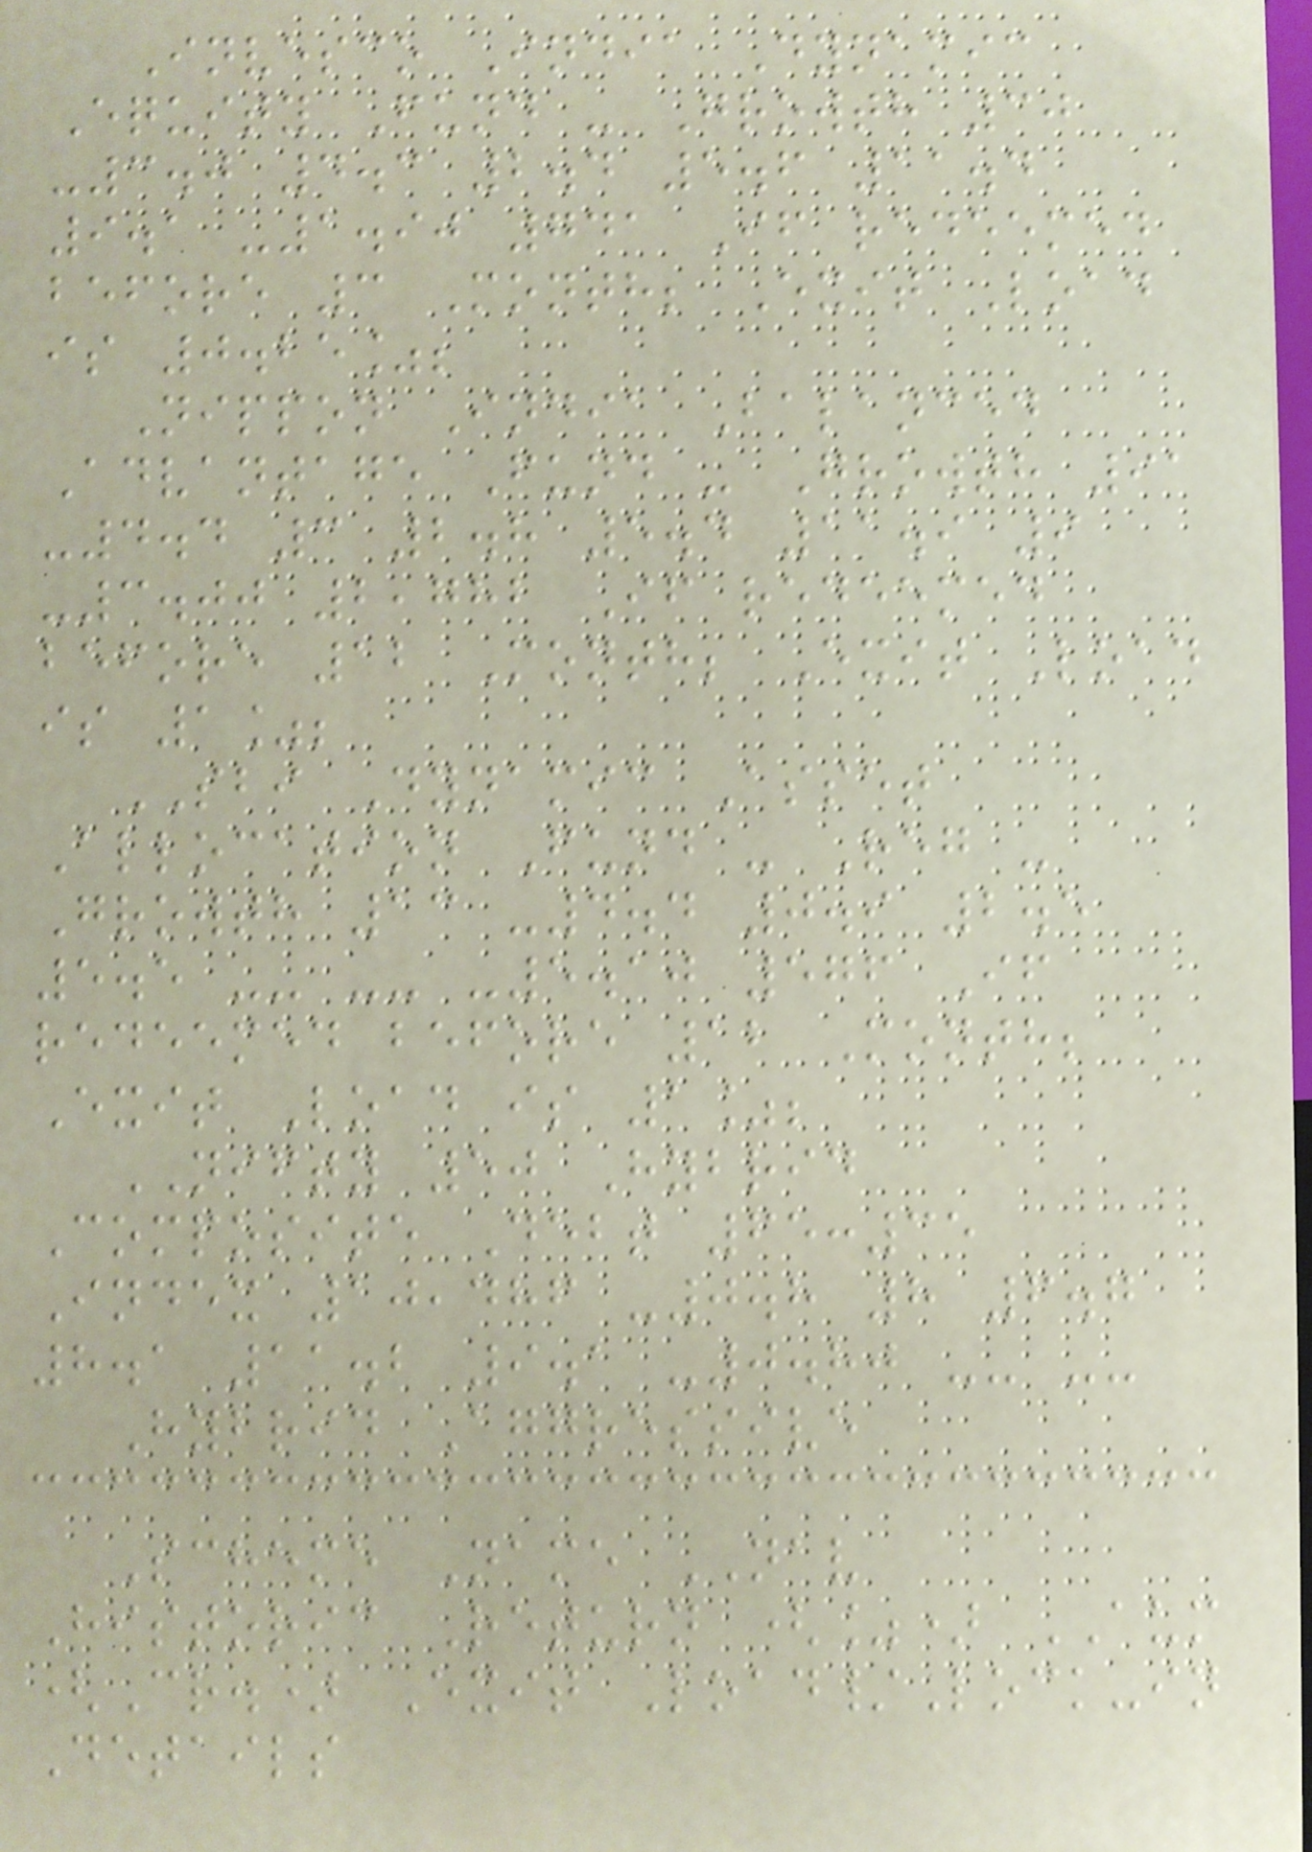Invesco India Dynamic
Equity Fund - Growth 30
-3.0 4.3 2.4 5.6 11.4
9.1 -1.90 741 If redeemed
before 3 Month; Exit Load
is 0.25%;
Nippon India Balanced
Advantage Fund - Growth 91
-4.4 3 2.8 5.4 11.9 9
-3.00 2,782 If redeemed
before 12 Month; Exit Load
is 1%;
SBI Dynamic Asset
Allocation Fund - Reg -
Growth 13 -4.4 0.9 2.5
5.5 -- -- -5.10 576 If
redeemed before 12 Month;
Exit Load is 1%;
NIFTY 50 Hybrid
Composite Debt 65:35
Index 10,486 -0.8 8 6.7
8.1 11.2 9.1 -0.80 -- --
Hybrid Aggressive
Scheme Name NAV
Historic Return (%) AUM
(Cr.) Exit Load/Lock-in
Details
